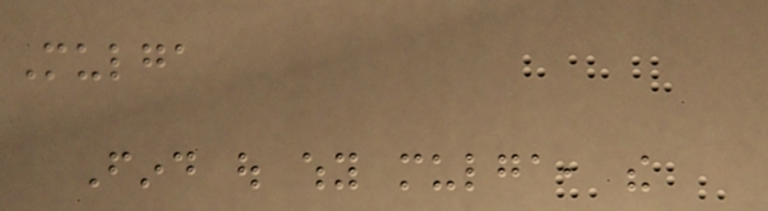Mulga
Find out why mulga, the
